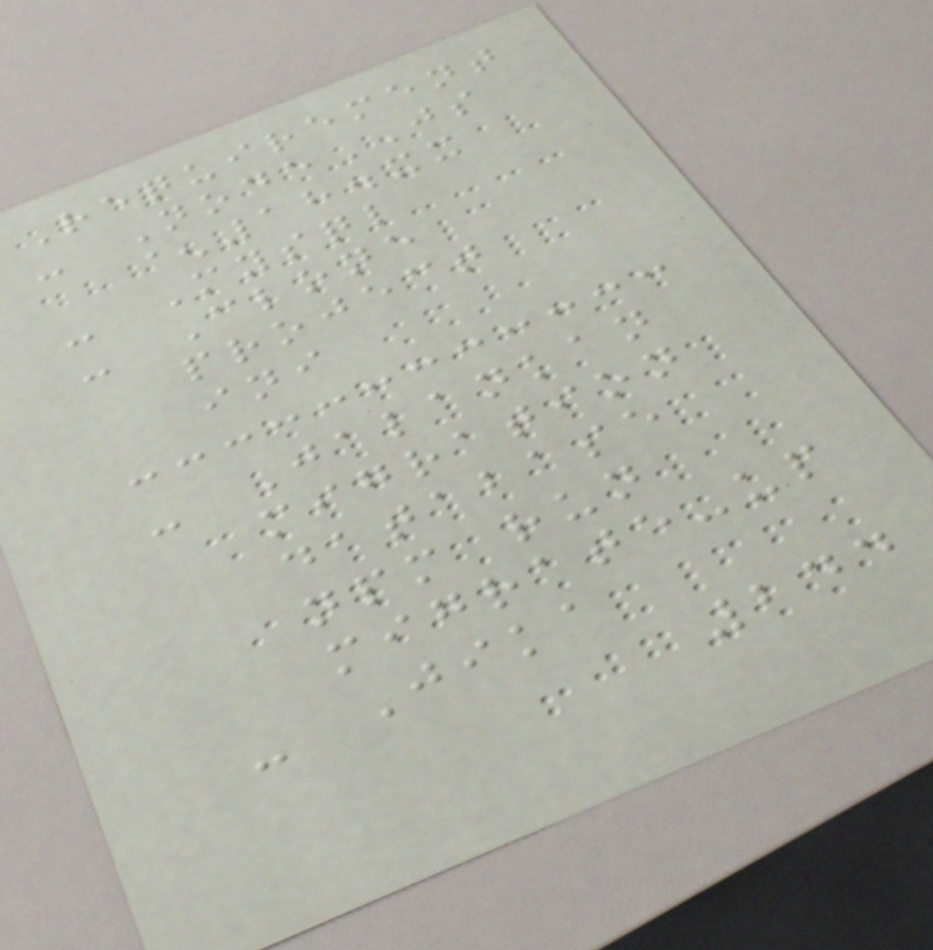Requirement
- NodeJS
^18.xx
- Mysql
- Clone
project
ini
- Jalankan
migration
database
npm run
migrate-up
- Jika
244
